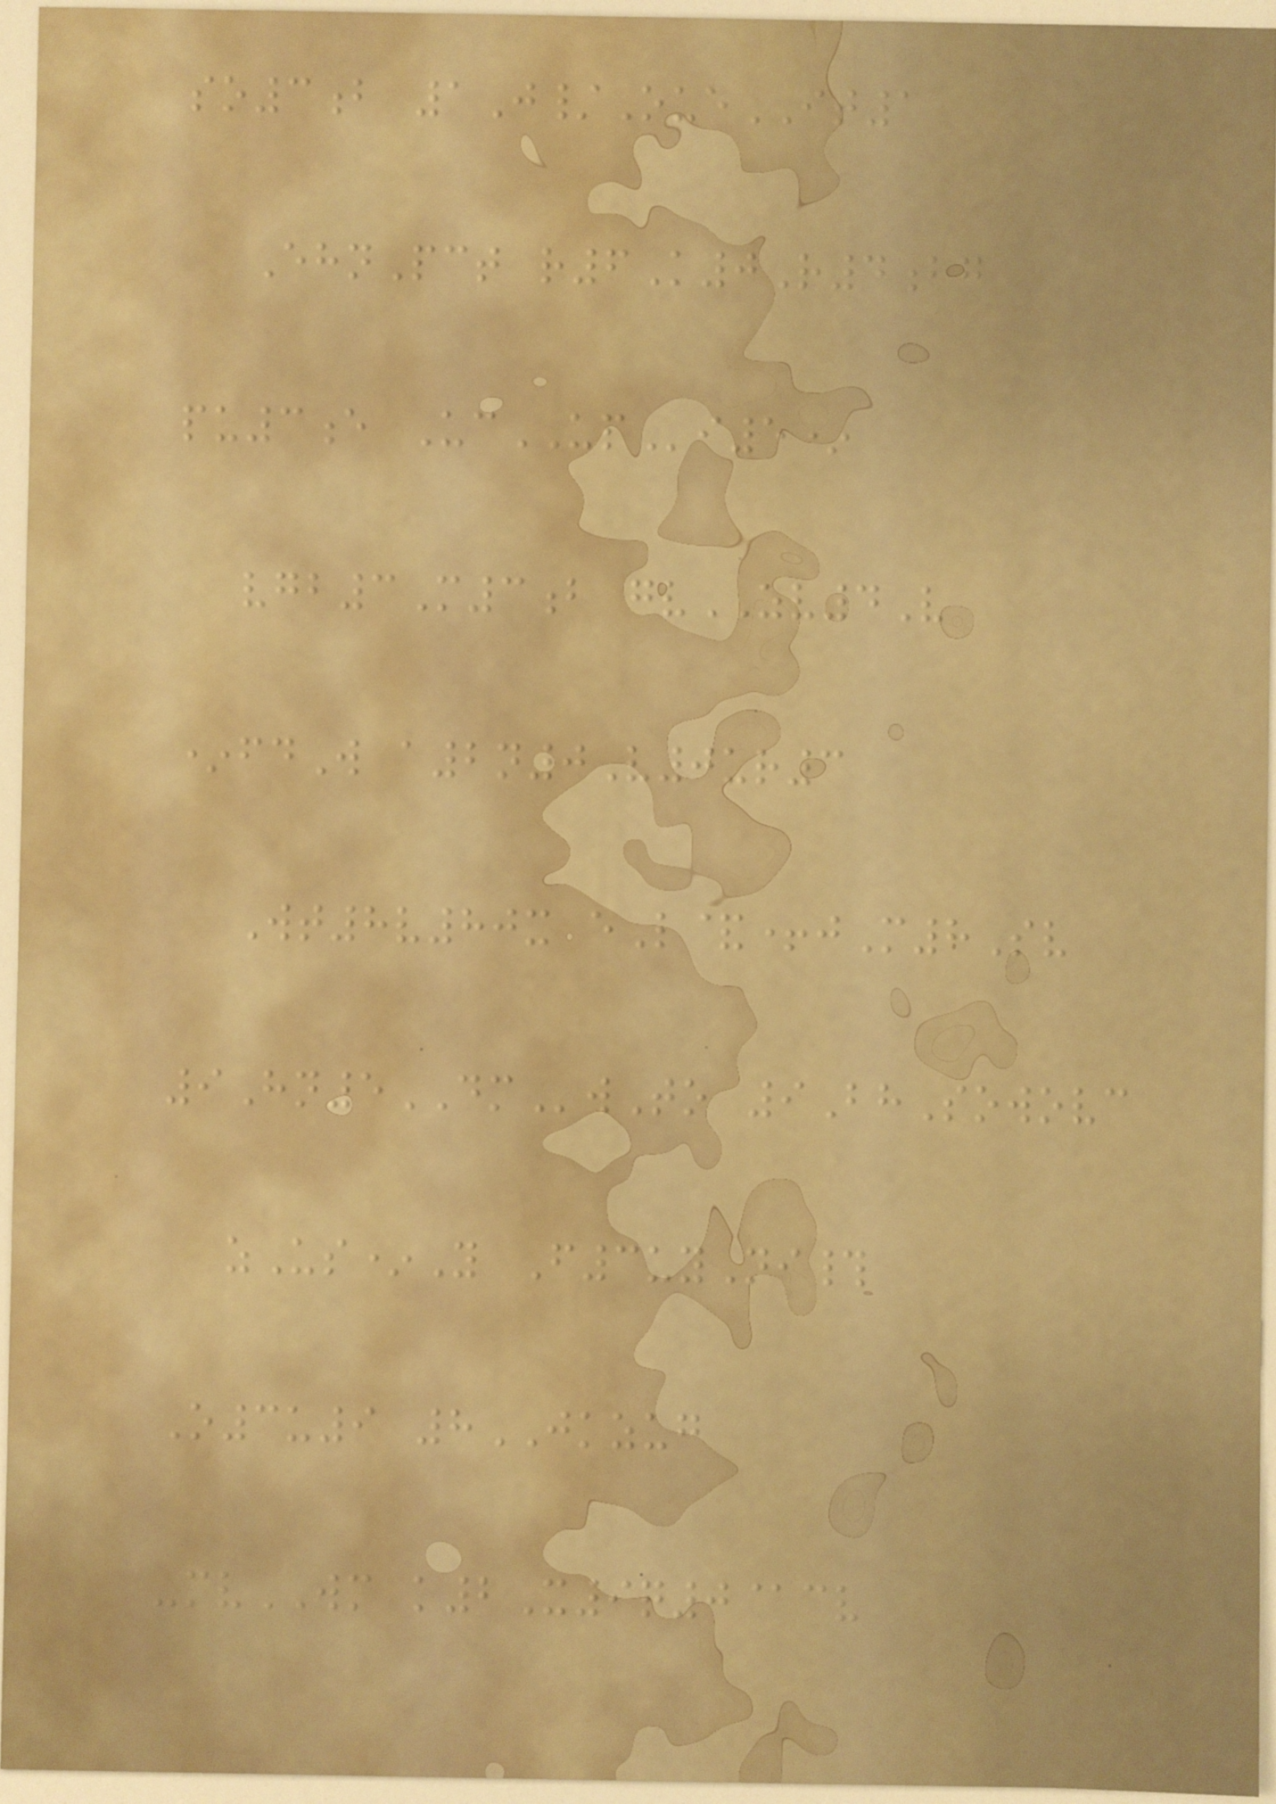so3b 1J/OueIT1
EhnPct r6K0R4bg
pu3e UcUPi5*
vgb3M3b gvZV4V
*fdW a2n0V0ur3
Wt8v80x eL&+jM8Sv
9Hn5DMwTo 9BhSowovc
zUs*Y F3uyNi#
O3u9 8JKZUG
-mvWM k2X9q0@cv
